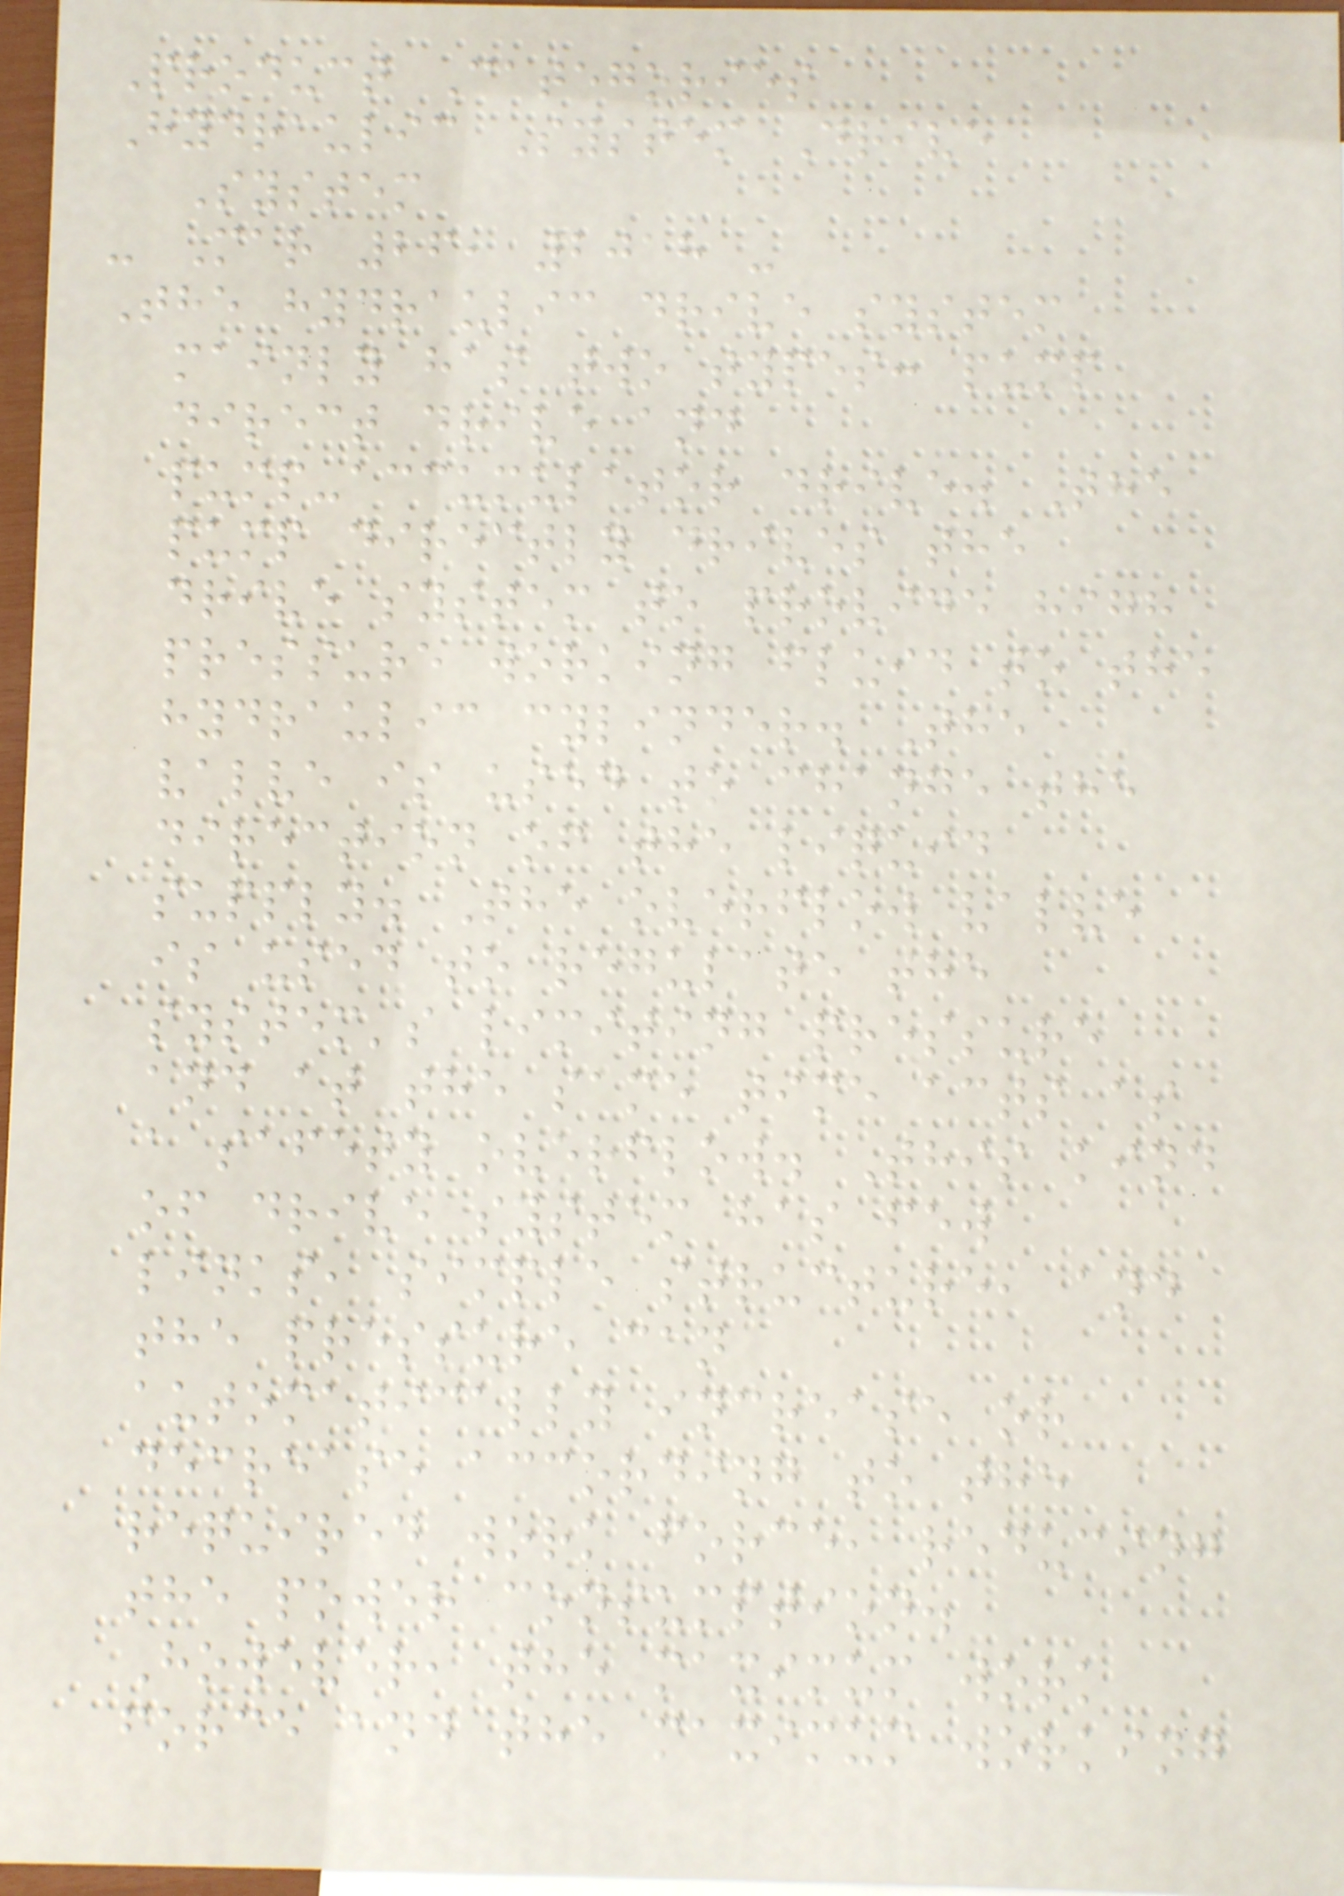Product Categories
Hydraulic System Drive
System
- Mar 26, 2018 -
The hydraulic drive system
mainly has two types: pump
direct drive and
pump-accumulator drive. The
pump directly drives the
drive system to provide high
pressure working fluid to the
hydraulic cylinder. The
valve is used to change the
direction of the liquid
supply. The overflow valve
is used to regulate the
system's limiting pressure
and at the same time acts as
a safety overflow. This kind
of drive system has few
links, simple structure, and
the pressure can
automatically increase or
decrease according to the
required work force, reducing
the power consumption.
However, the maximum work
force and the maximum working
